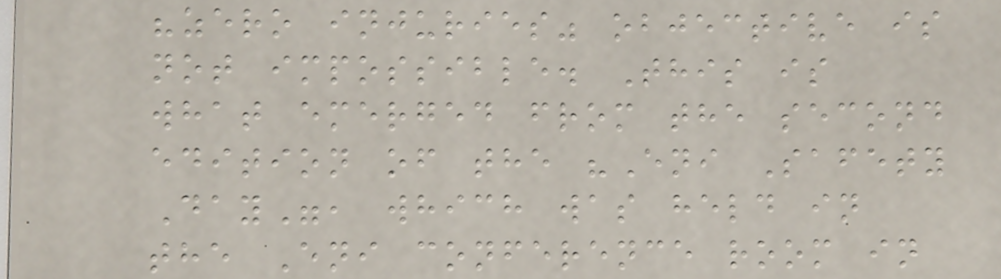"zero injuries" objective is
not impossible. This is
what emerged from the second
edition of the "Eni Safety
Day", which was held in
the Eni conference room in
